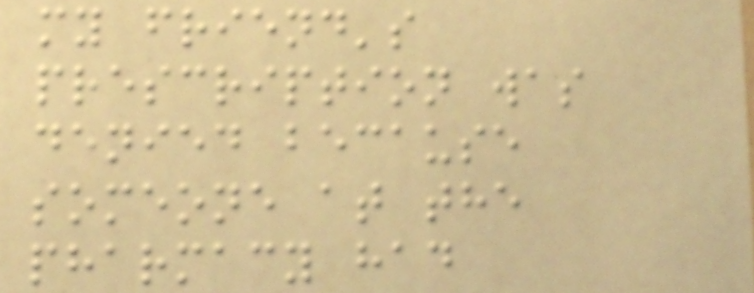my friend's
prescription was
denied because
someone at the
pharmacy had
